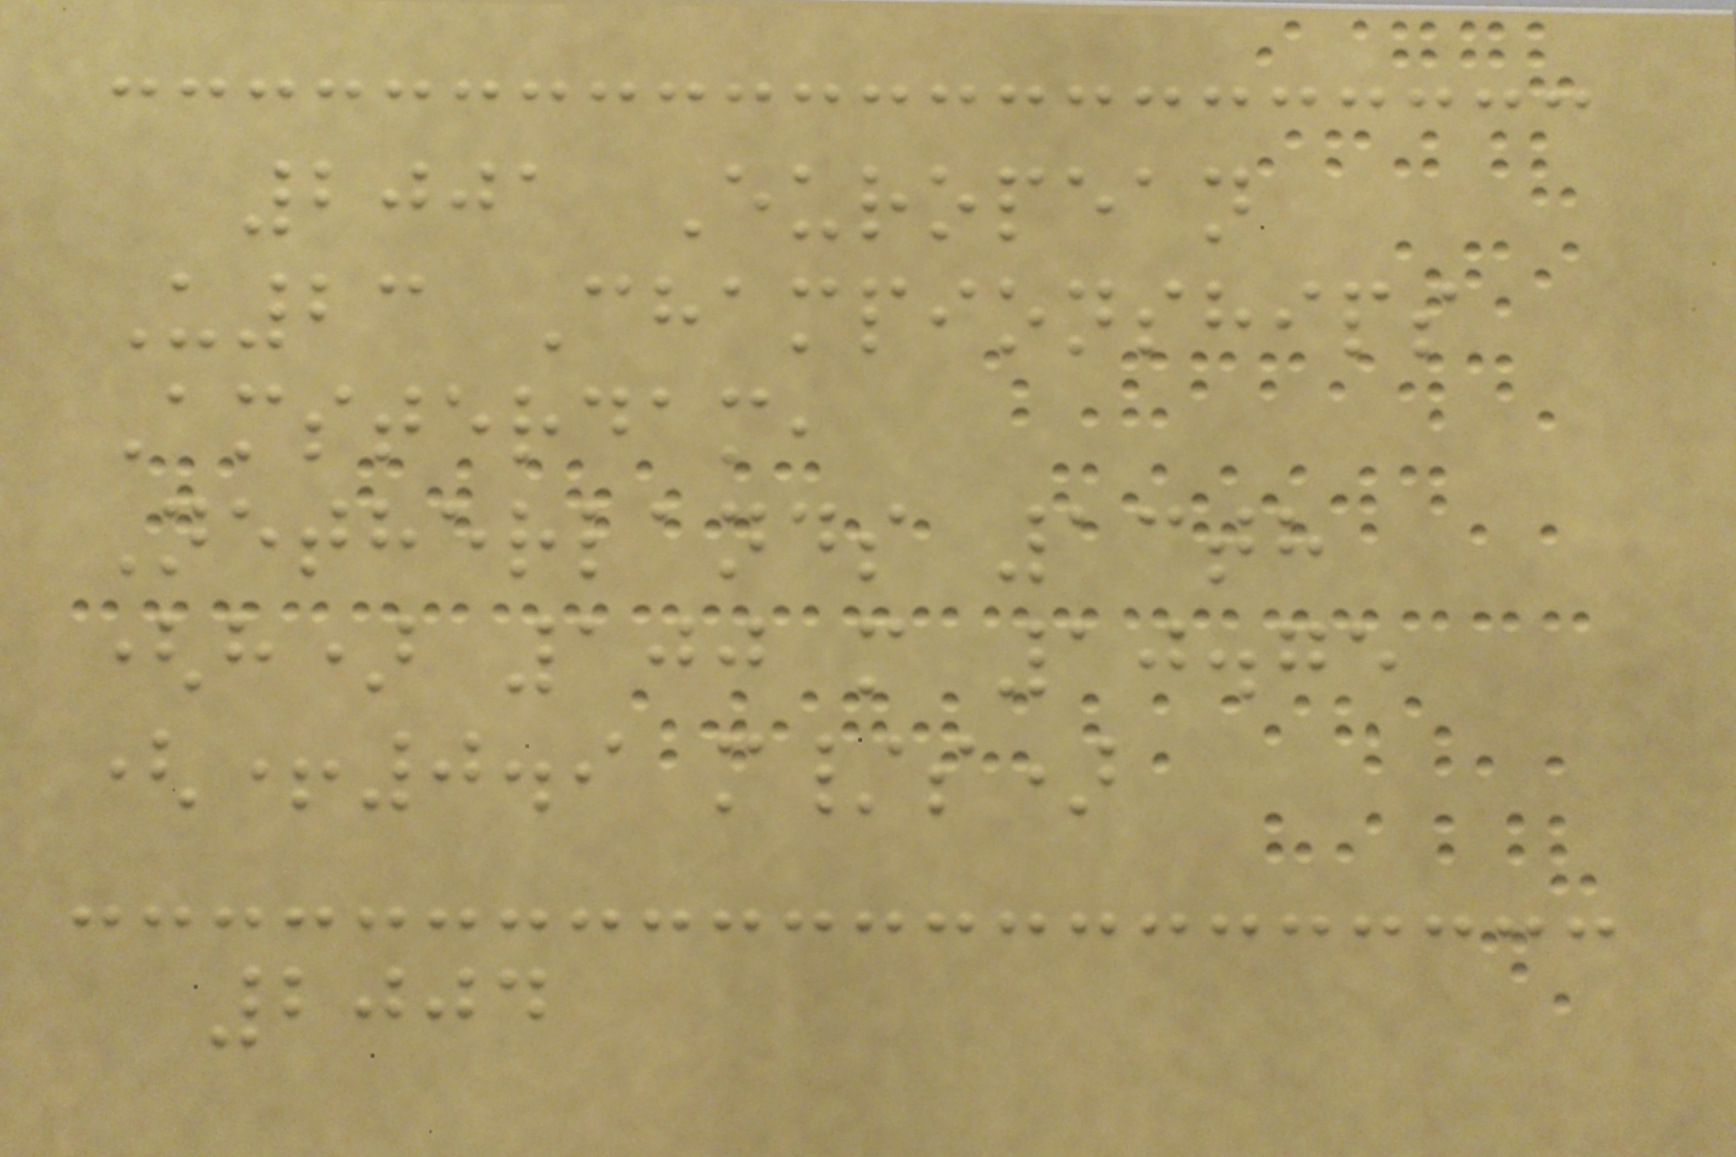2001 European
U23 Championships
Amsterdam,
Netherlands 13th
(h) 100 m 10.75
(+0.9 m/s)
2004
